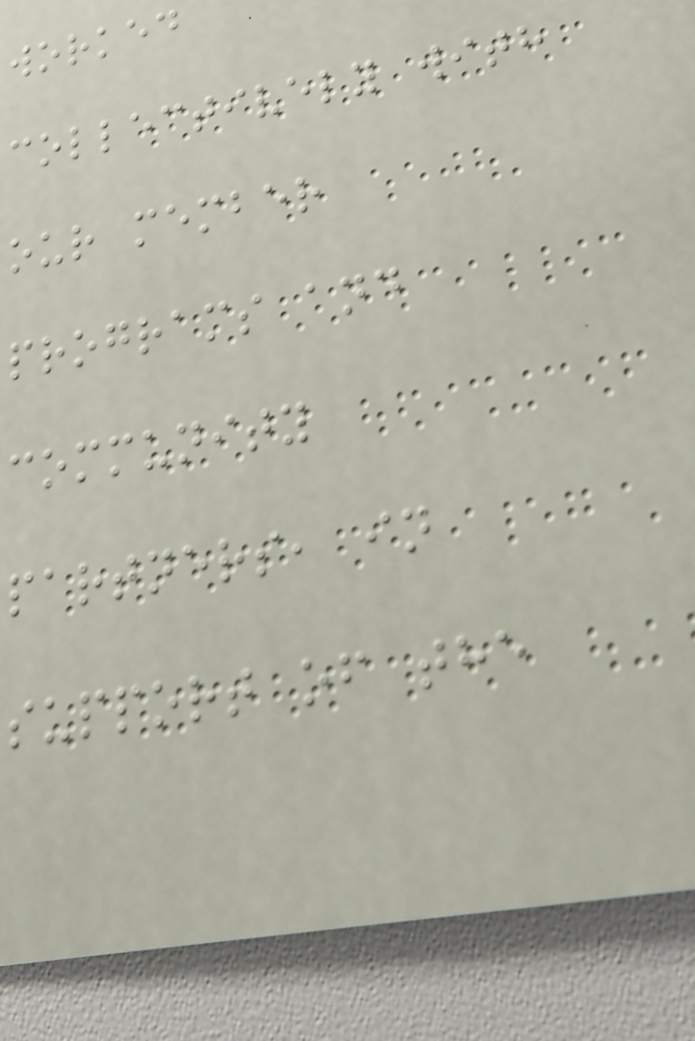worked
collectively with
our member
programs and
community
partners, in
support of the
